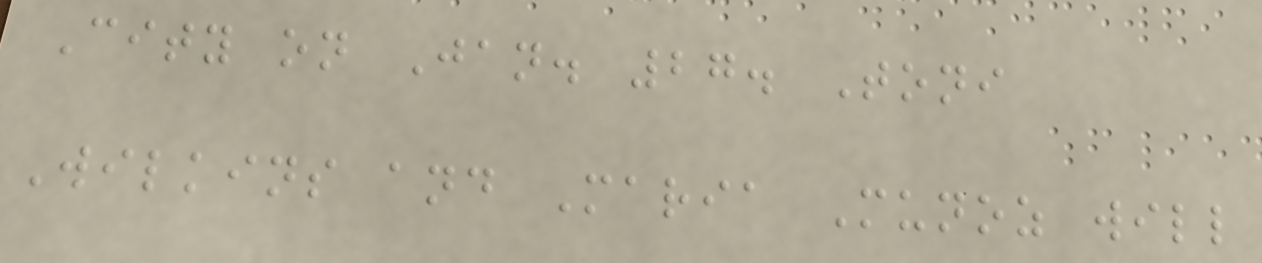City on Jan. 27. Toni
Wilkins and Maria Munoz will
